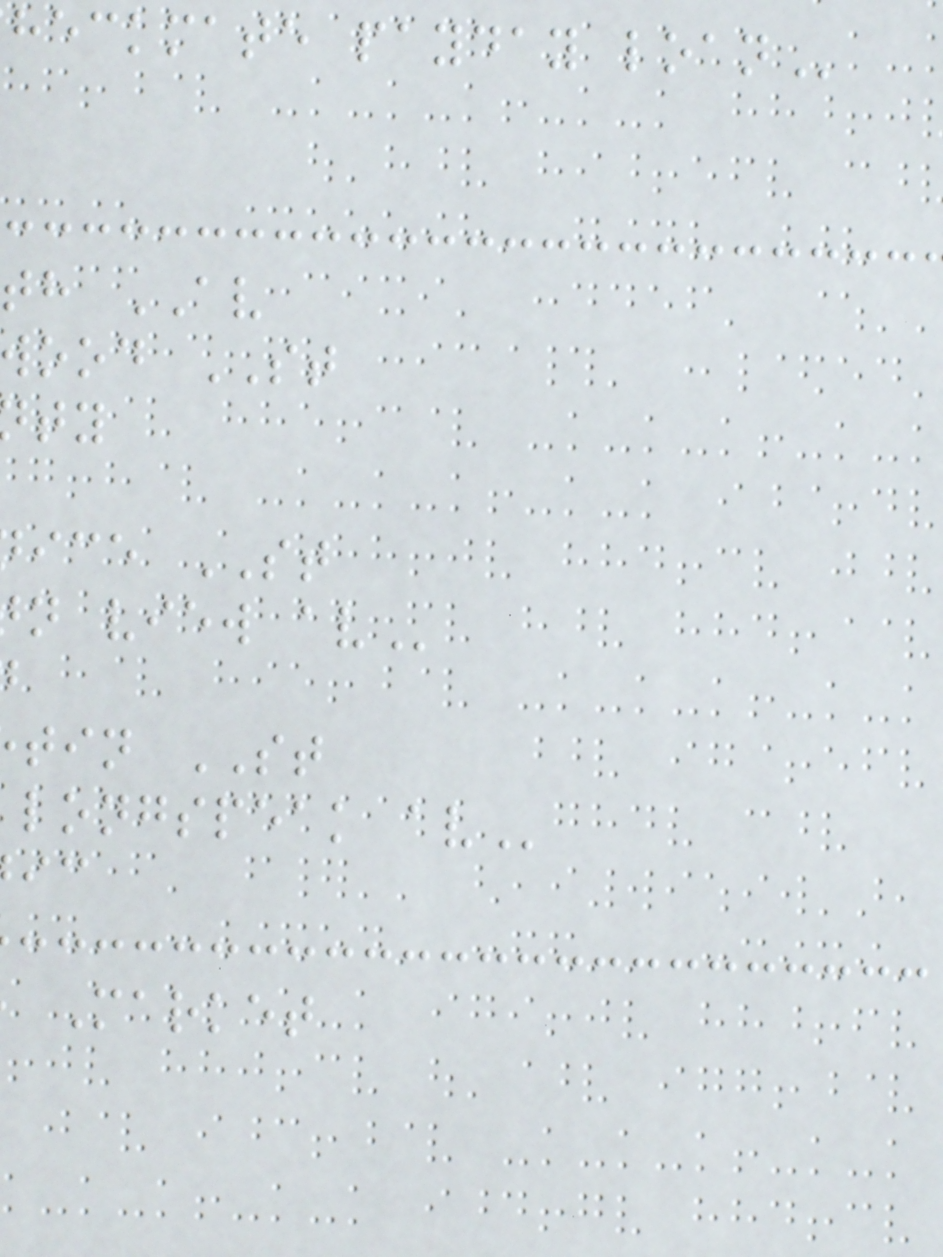heckmate payday
th AV
ood ST
ice ST
n view
tin ST
longspeak
Market
